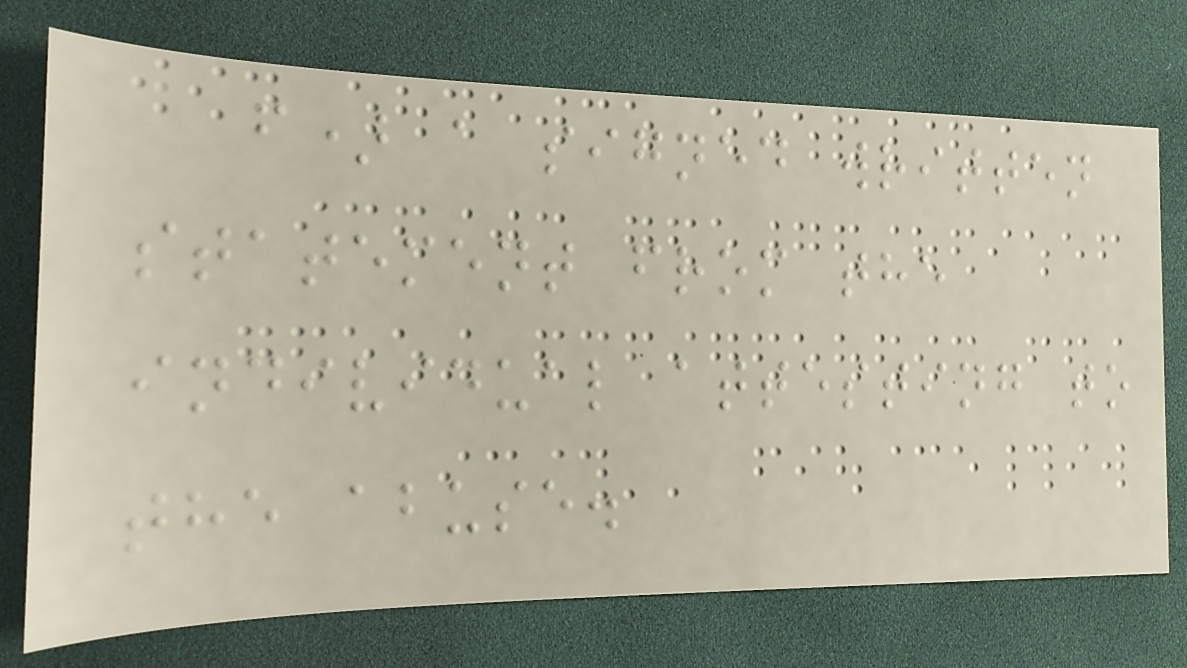f) a signed written
statement from the
individual attesting to
the abuse.
